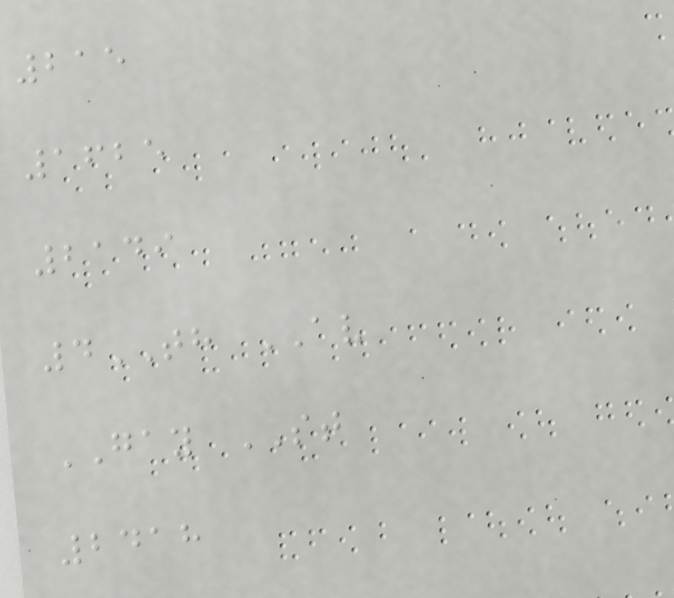215
1625
2149
4TH AV
GAY ST
2418
